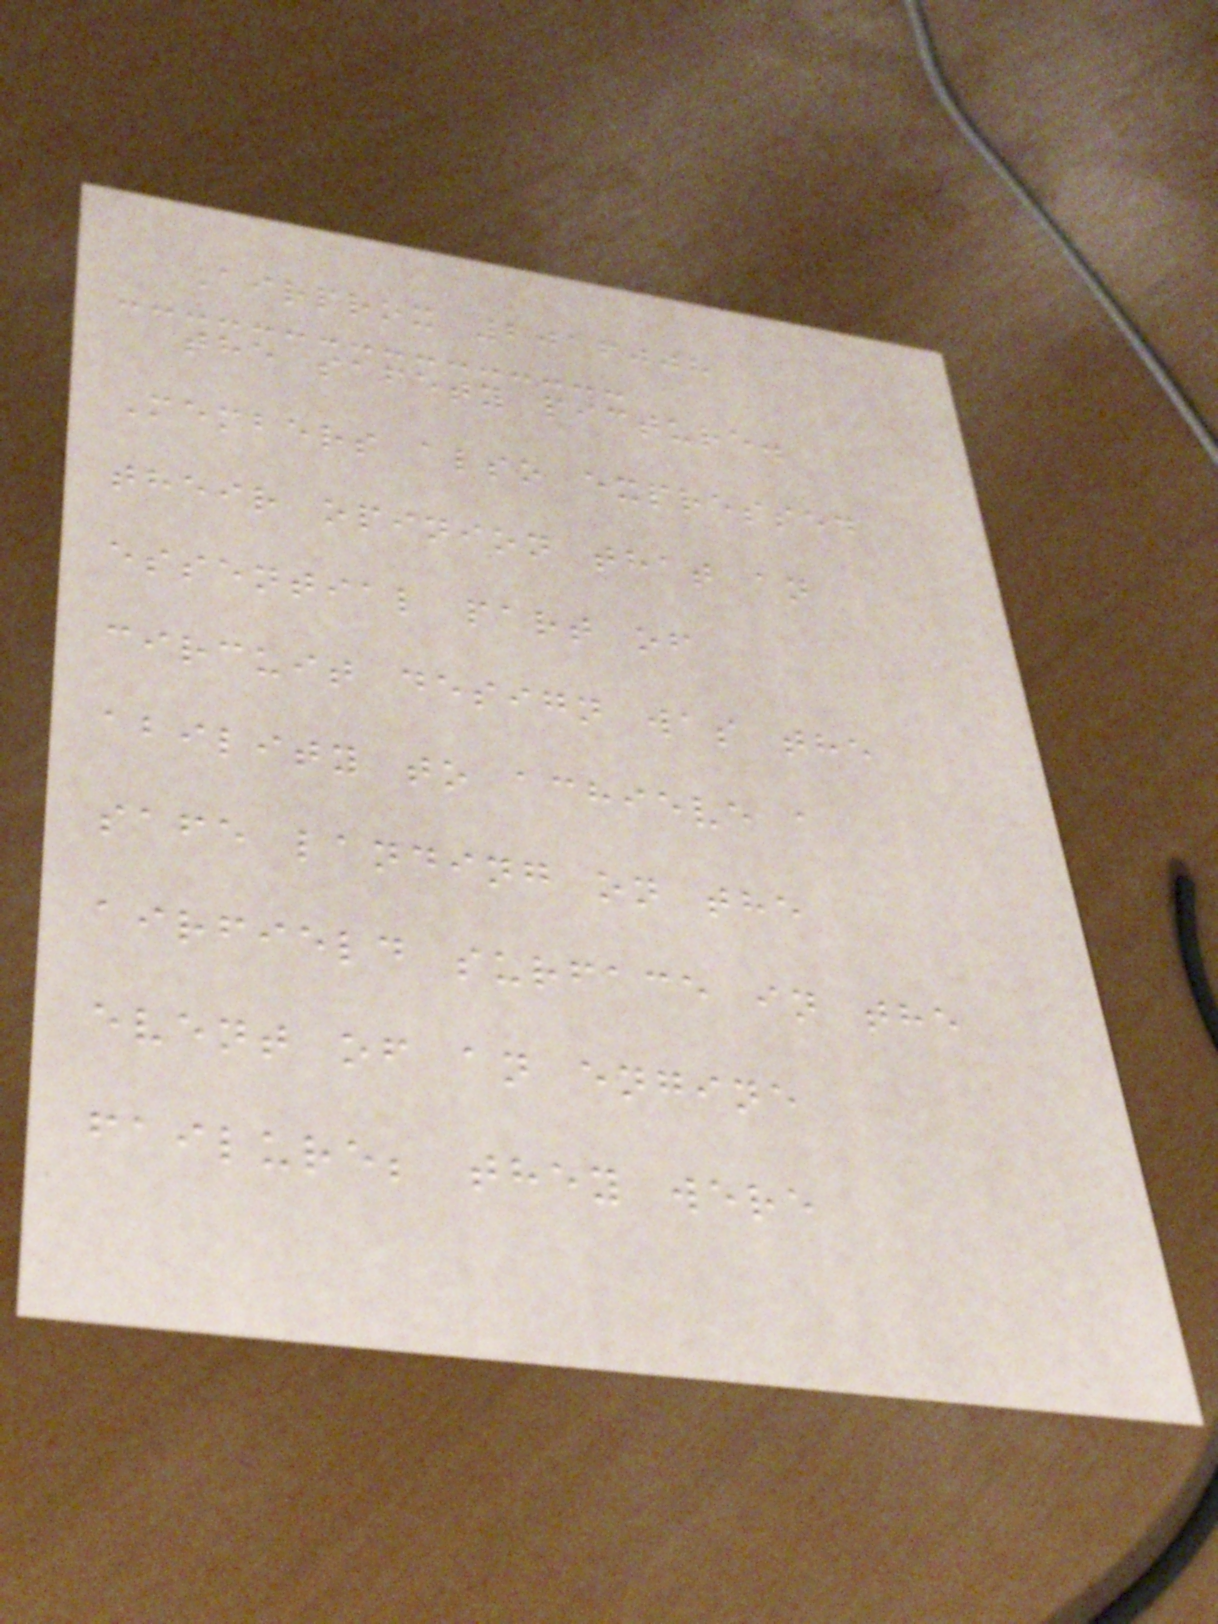Airprox 2016008
the safety picture.
Members also expressed
their opinion that an
essential part of
circuit design was the
ability to achieve a
safe landing on the
airfield surface in the
event of an engine
failure; they were
